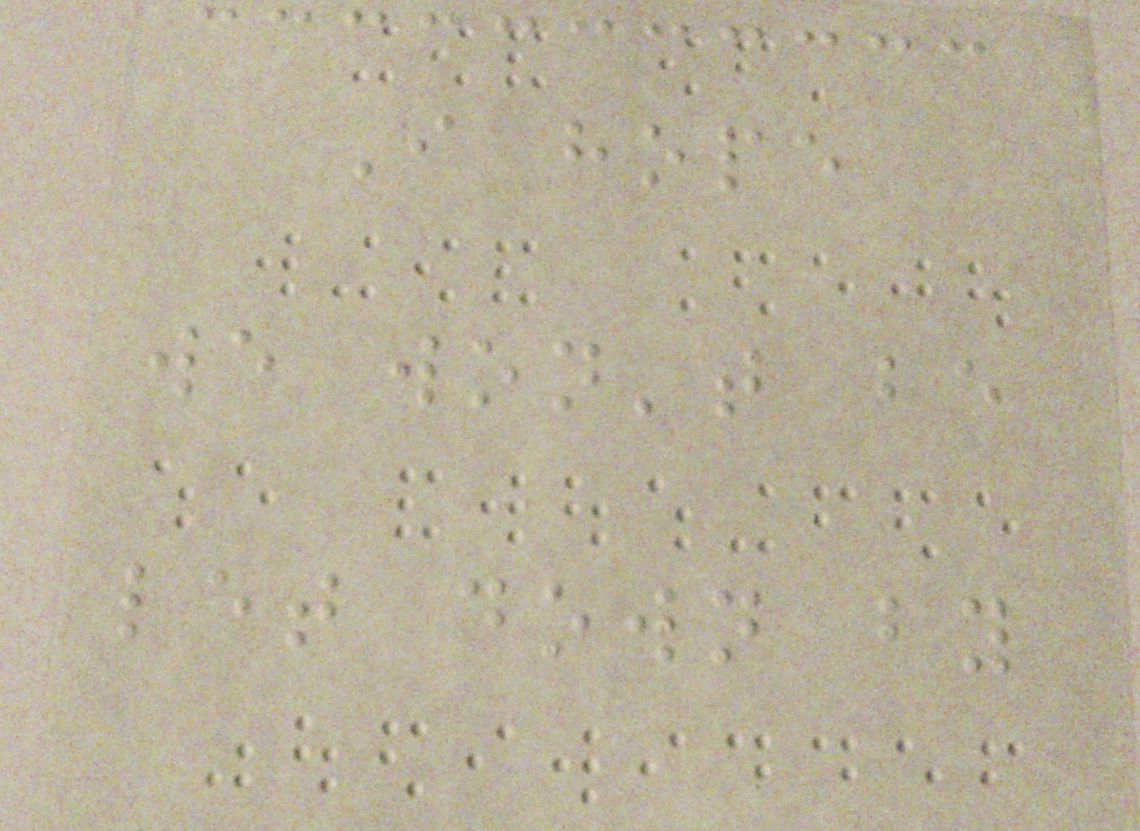I hope
we won't be
let down by
